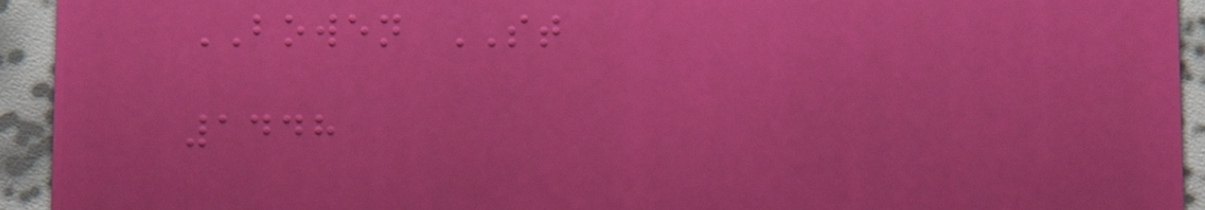BOWEN ST
1448
